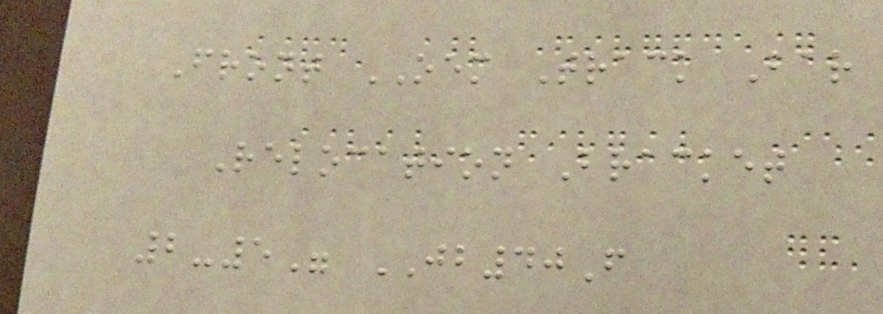Front OEM Track Bar
Relocation Bracket
2-5" JB40F
